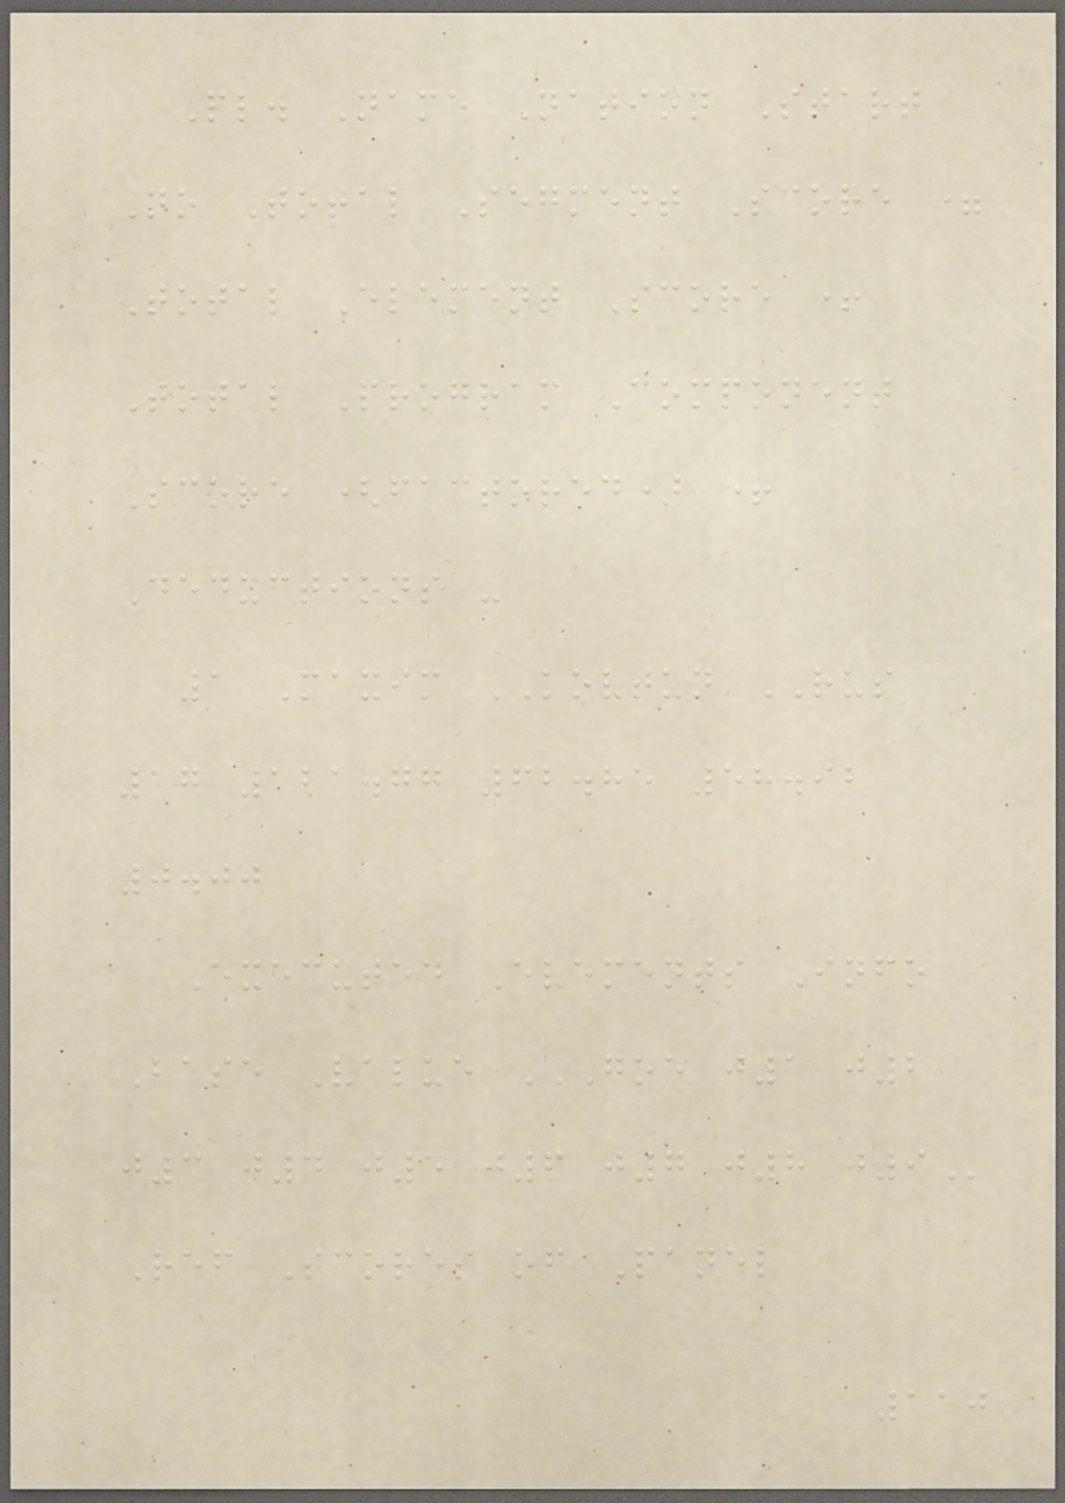Pl. Name Nation Start
No Total Segment Score =
Total Element Score +
Total Program Component
Score (factored) +
Deductions -
1 Maxim KOVTUN RUS
17 121.77 62.85 58.92
0.00
Executed Elements Info
Base Value GOE J1 J2
J3 J4 J5 J6 J7 J8 J9
Ref Scores of Panel
110
